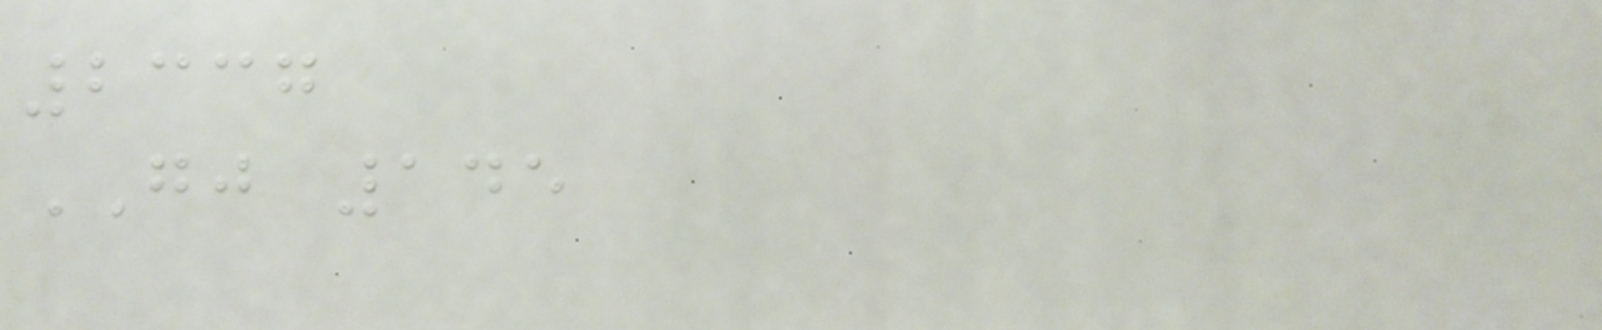2337
GJ 145
